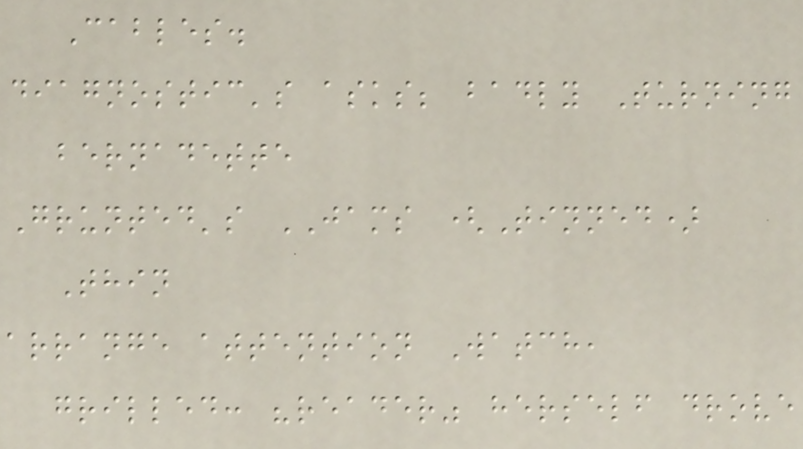Cables.
diagnostic's asks; badly Turning
bernadette
Grunted's JAMS (Tinned)
Thin
arrange attention Watch,
grilled: "reader" herself drove
